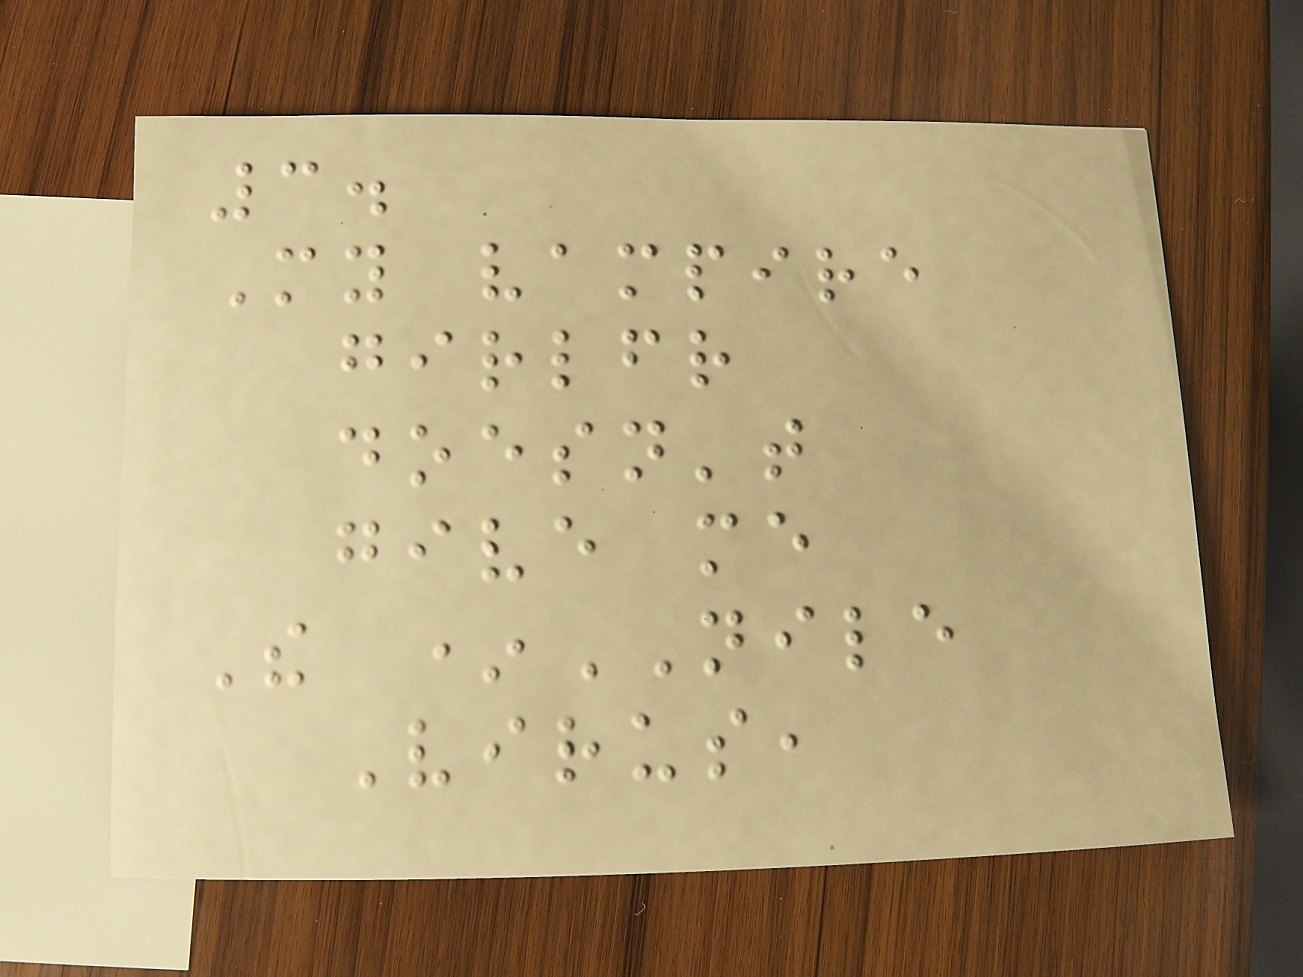3.
My vampire
girlfriend
doesn't
give me
The *NILE
Virus,
